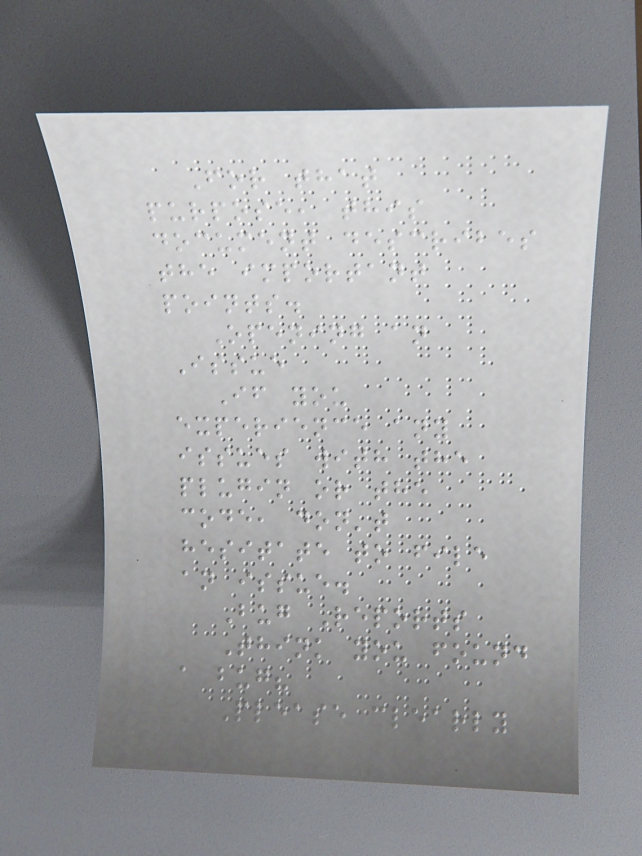For that
purpose, this
document describes
the important
points.
Opening an
Issue
If you
experience any
issues with the
plugin or the
code, don't
hesitate to file
an issue.
Bug Reports
Think you found
a bug?
Please clearly
